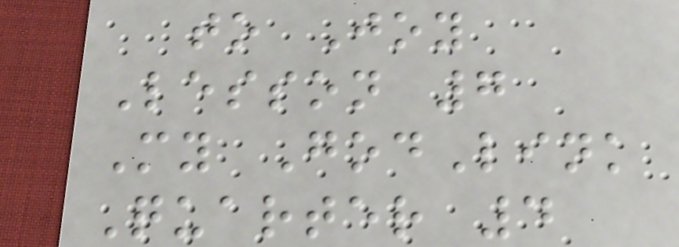to Joy
Lesson 7
My GodLink
Quarter 4
